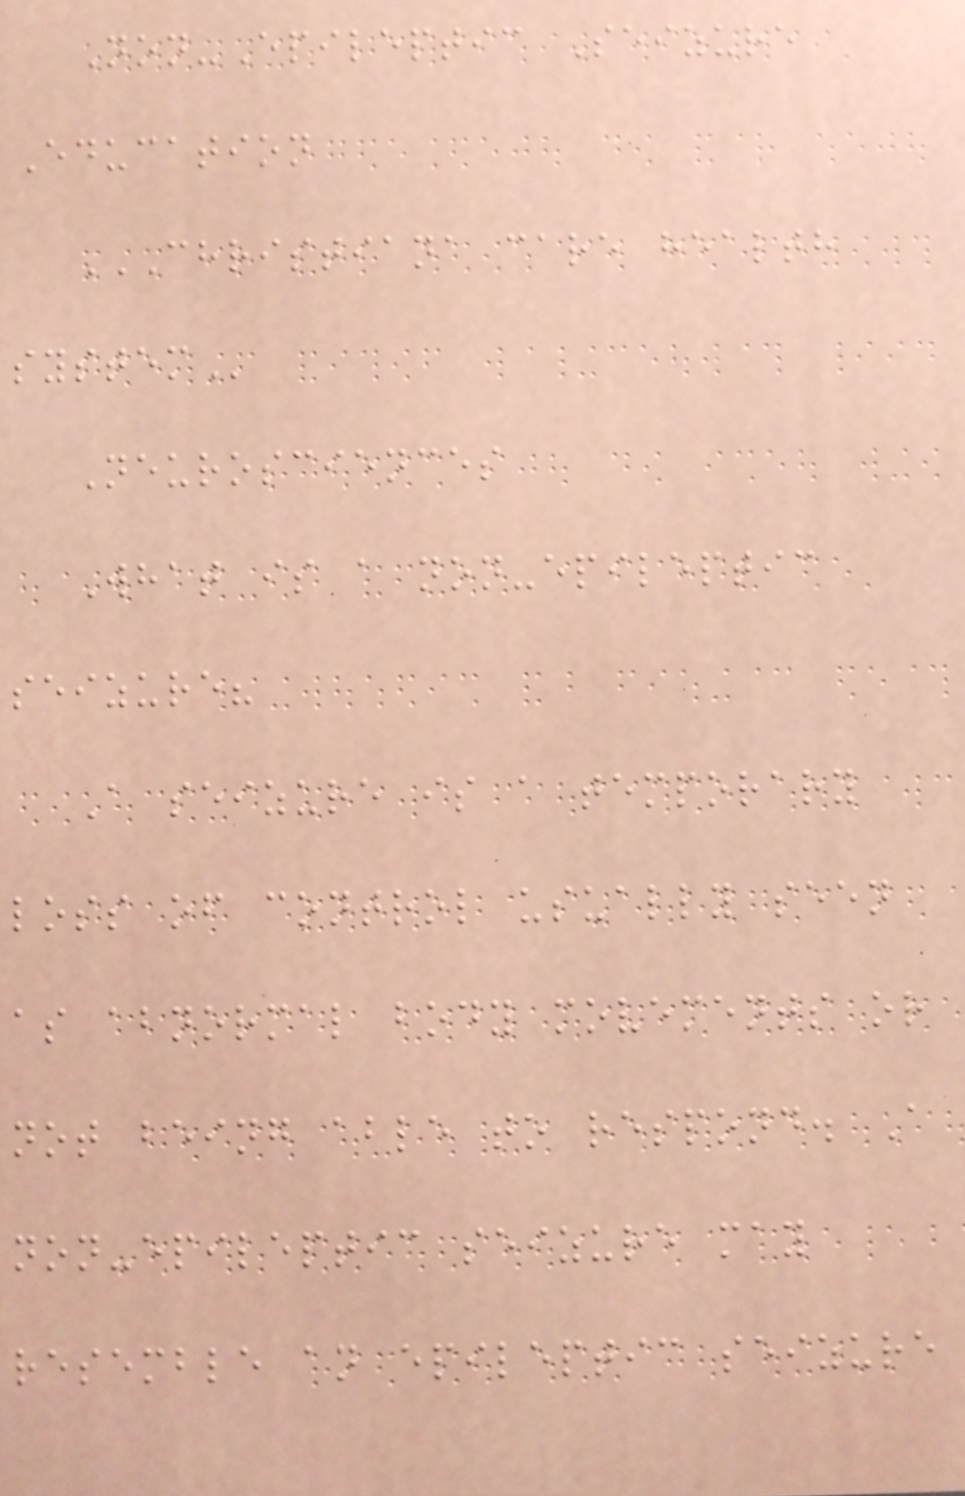Non-Epileptic Seizure
Education
CHRISTIANA CARE HEALTH
SYSTEM
Neurosciences
What is a non-epileptic
seizure?
A seizure is a temporary
loss of control usually seen
as abnormal body movements or
not being able to respond. A
non-epileptic seizure may
resemble an epileptic seizure
